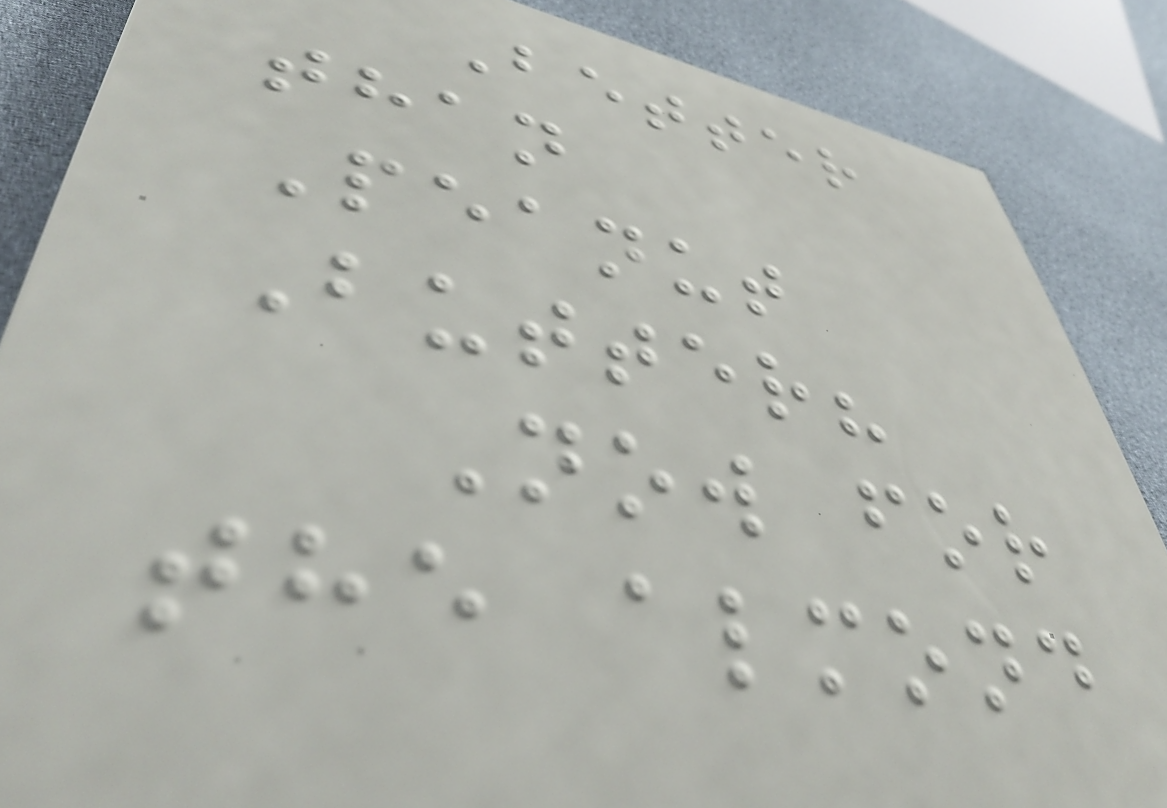Better
than
Peanut
Butter?
Now for
the almond
